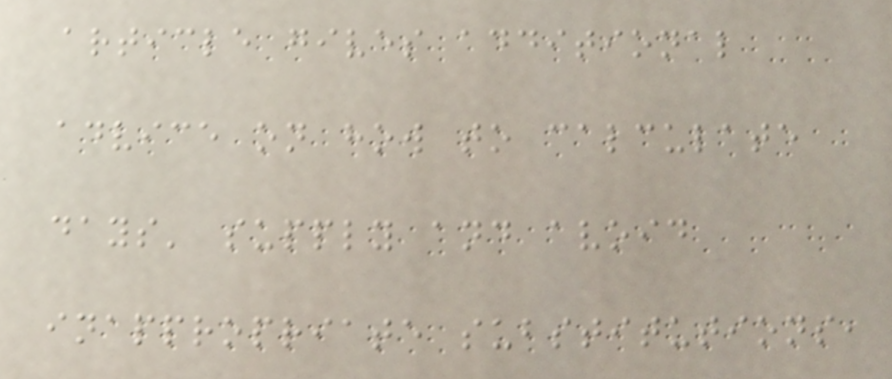article gives additional
advice on how to calculate
days' supply and avoid
inappropriate substitutions,
